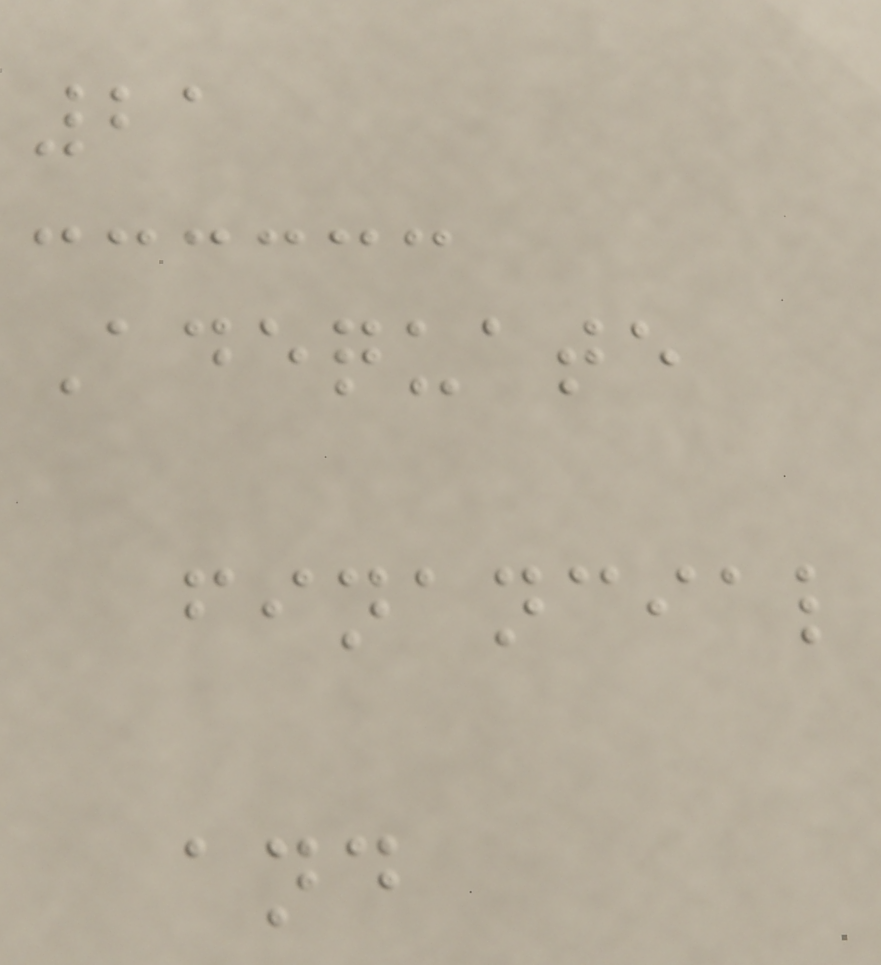21
Adequate
financial
and
